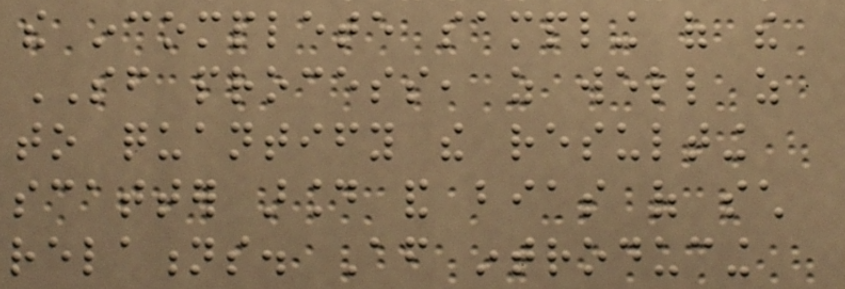the incomplete sampling of the
SF process, as well as
to quantify the resulting
scatter around and bias of such
relations. After introducing
